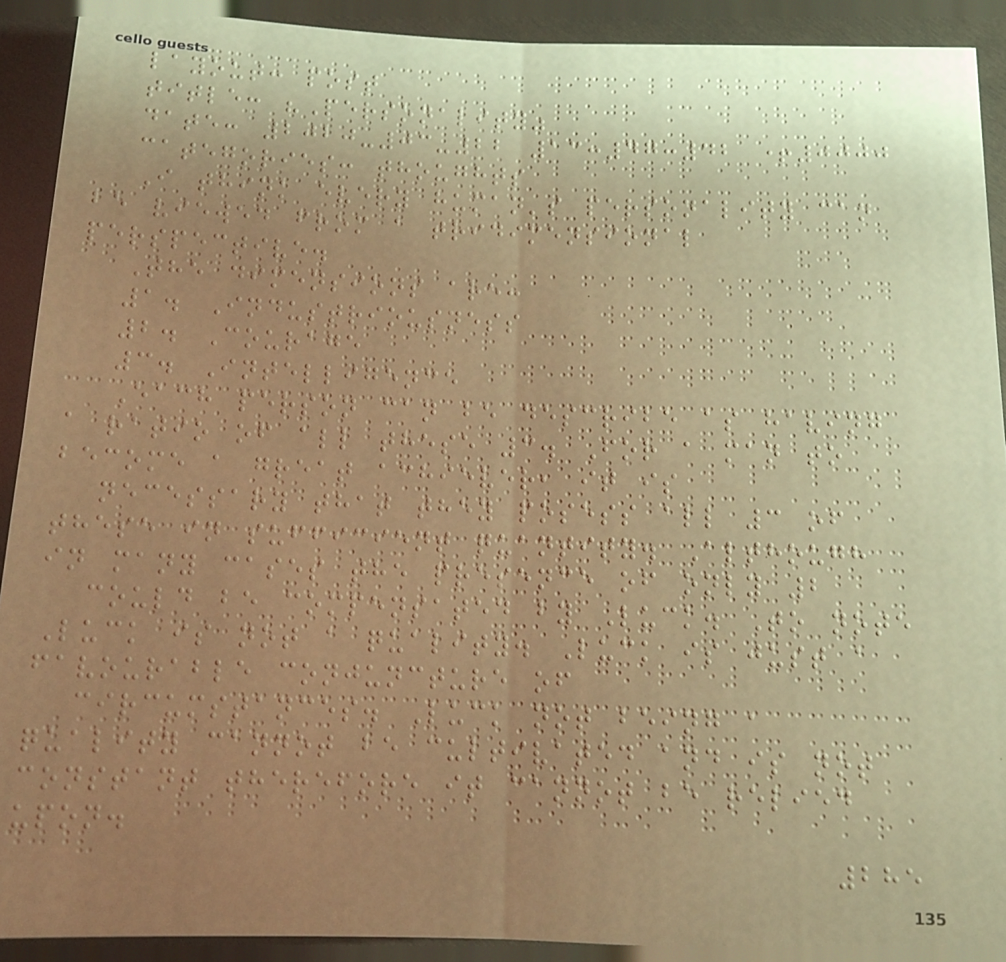layout: post
title: "Personality"
date: 2020-03-22 13:47:42 +0000
categories: thoughts
I think every human's personality can
be viewed from a tridimensional
perspective.
The dimensions are:
1. Industriousness
2. Courage
3. Intelligence
Each person can be describe as having
a ratio of all these 3. For a man to
become a great achiever, it is
necessary that they posess all 3 of
these in sufficient quantity. Although
in many cases the presence of only 2
could be compensated by Luck. To note
Luck is not a quality. Luck is just a
favourable conjuncture of
circumstances. Luck not being a
quality cannot be cultivated and is not
constant therefore it cannot be relied
upon.
285
